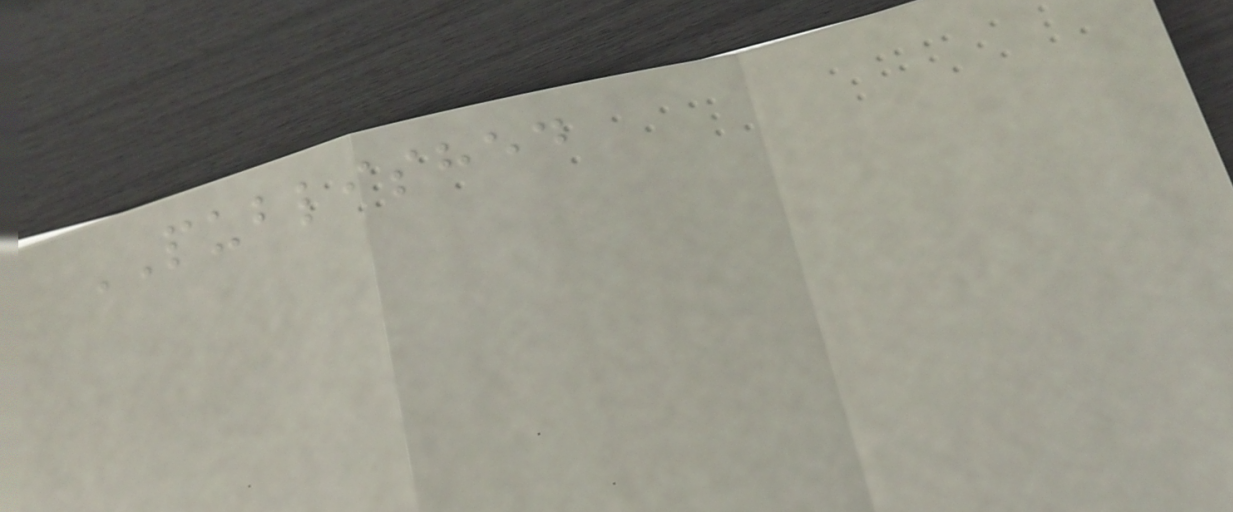PUBLISHED
